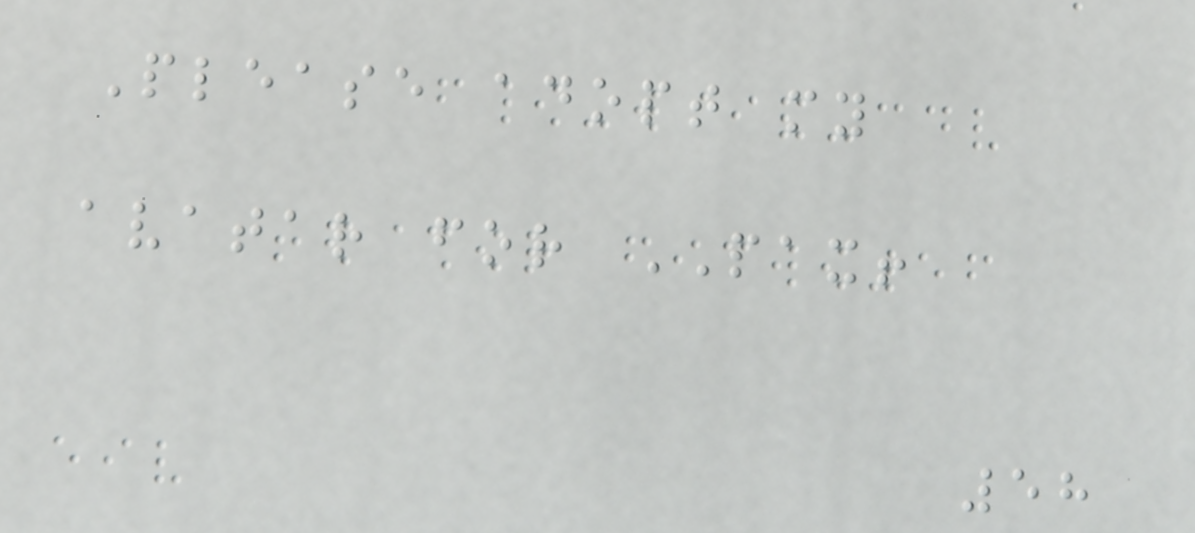Please adopt my
avatar for PAX!
58
